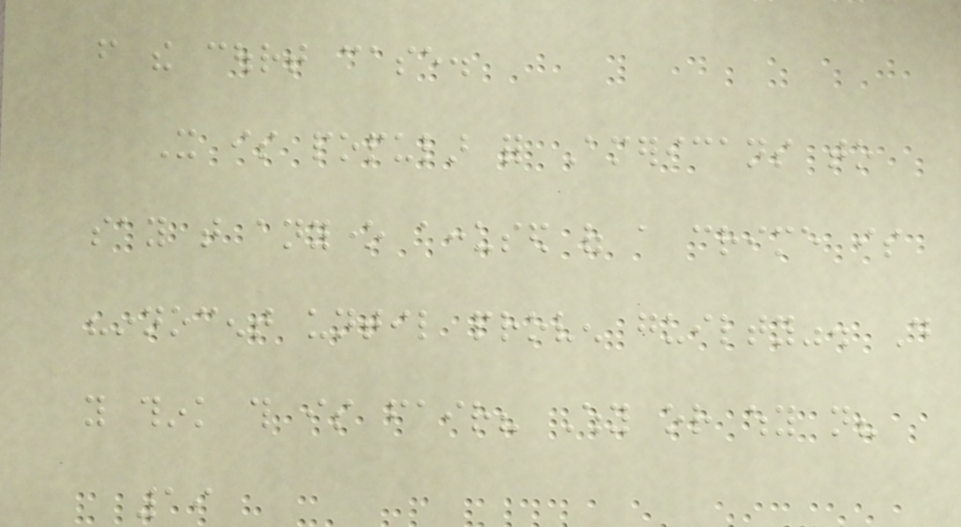from the court case.
It is popular for Americans to
say that anyone accused of a crime is
"innocent until proven guilty". Do
you think this is fair? Why or why not?
19
